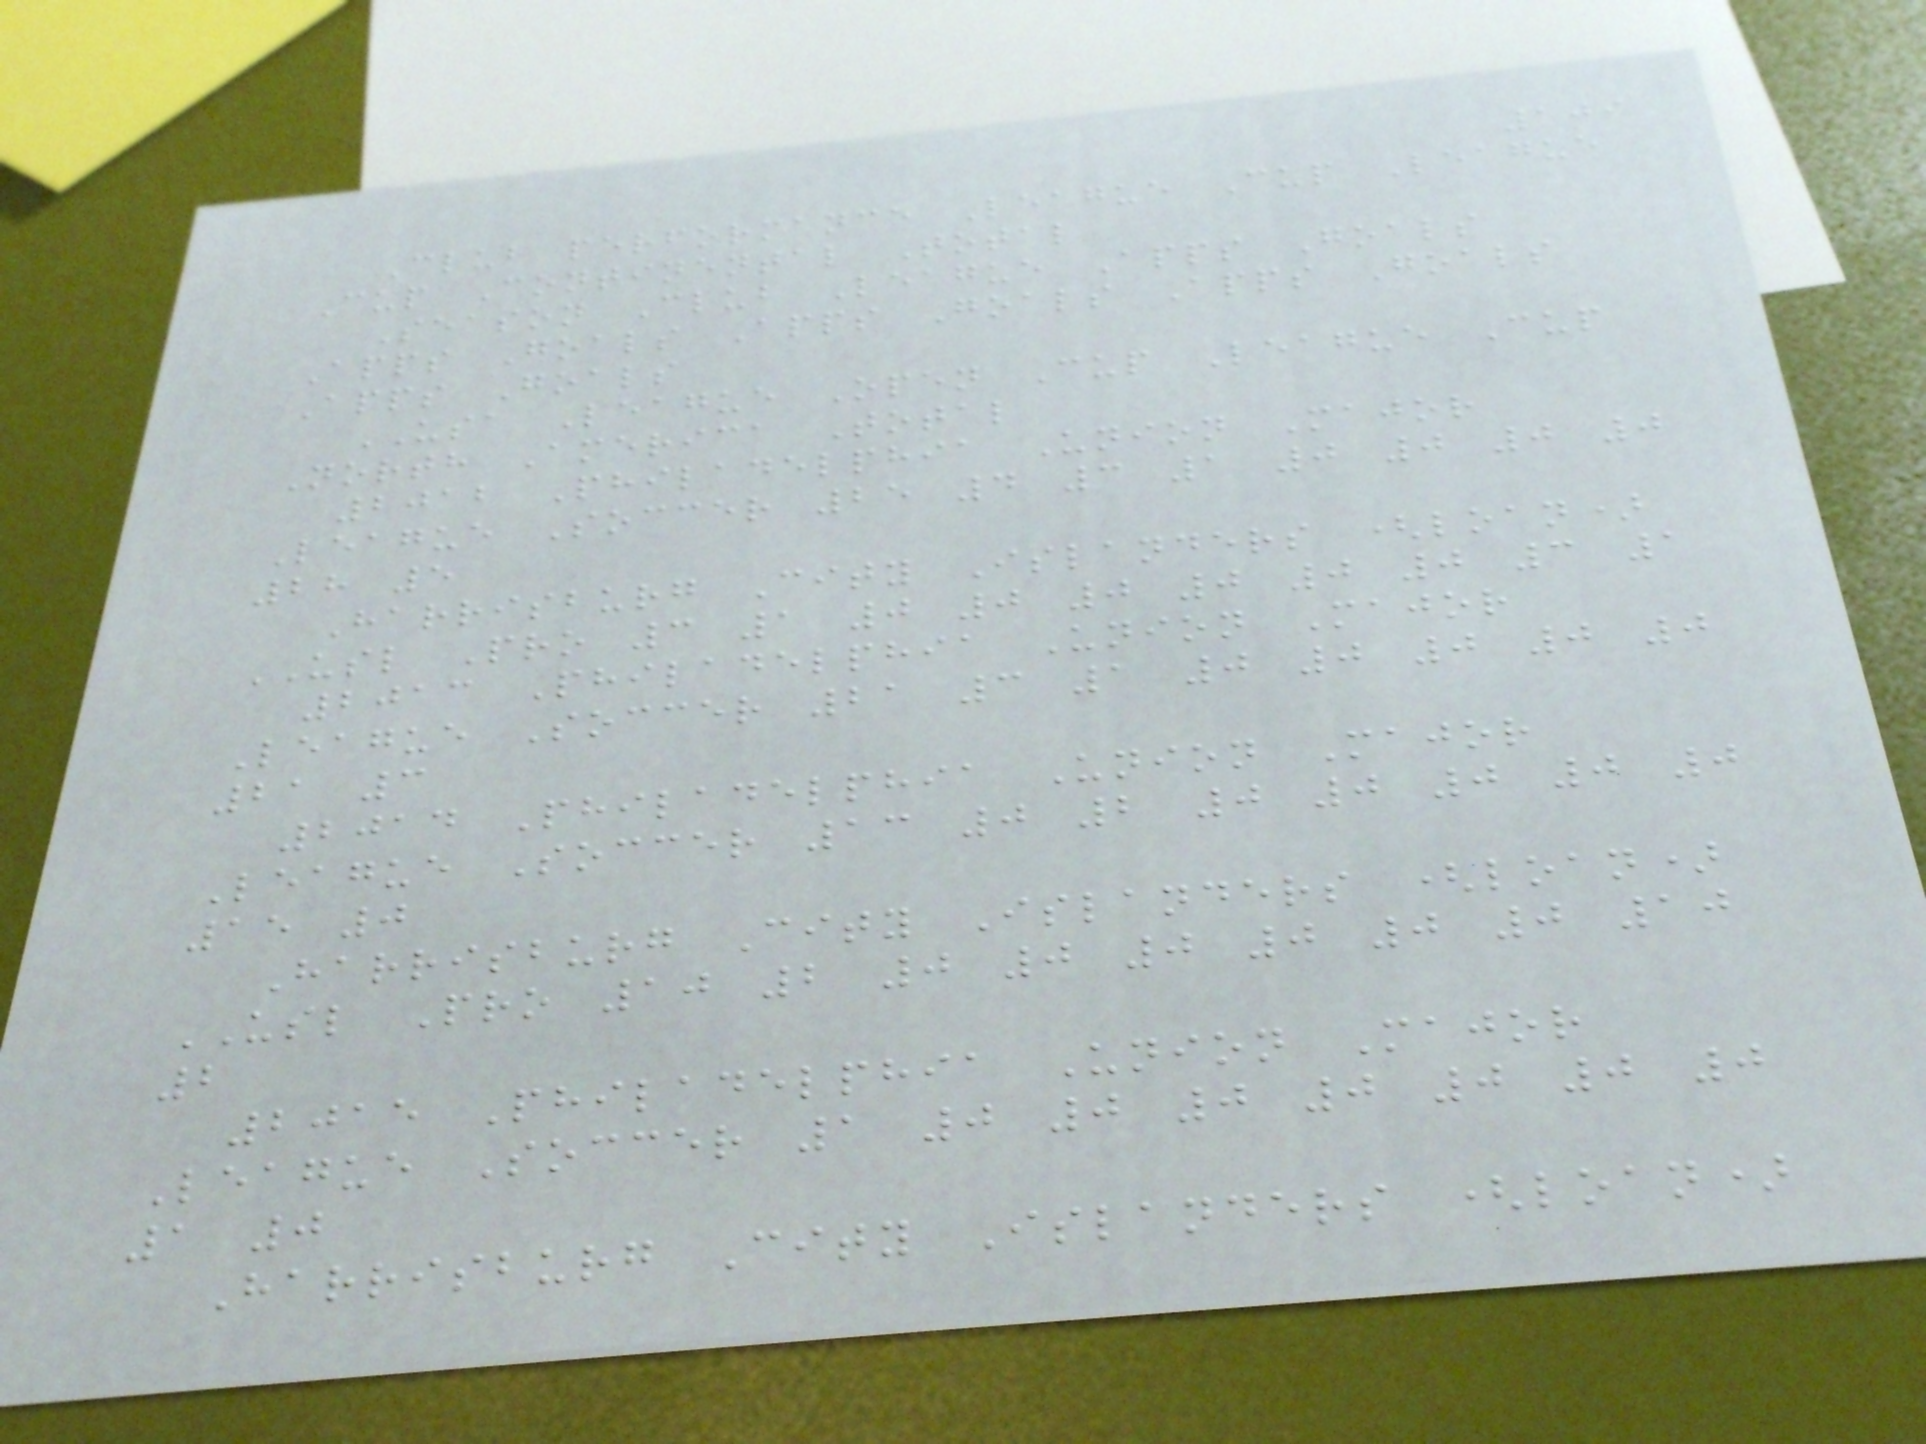109
Club performance League Cup League
Cup Continental Total
Season Club League Apps Goals
Apps Goals Apps Goals Apps Goals
Apps Goals
USA League Open Cup League Cup
North America Total
2012 Philadelphia Union Major
League Soccer 25 4 3 1 0 0 0 0
28 5
Harrisburg City Islanders (loan)
USL Pro 3 1 0 0 0 0 0 0 3 1
2013 Philadelphia Union Major
League Soccer 21 3 1 0 0 0 0 0
21 3
2014 Philadelphia Union Major
League Soccer 13 0 2 0 0 0 0 0
15 0
Harrisburg City Islanders (loan)
USL Pro 10 2 0 0 0 0 0 0 10
2
2015 Philadelphia Union Major
League Soccer 1 0 0 0 0 0 0 0
1 0
Harrisburg City Islanders (loan)
